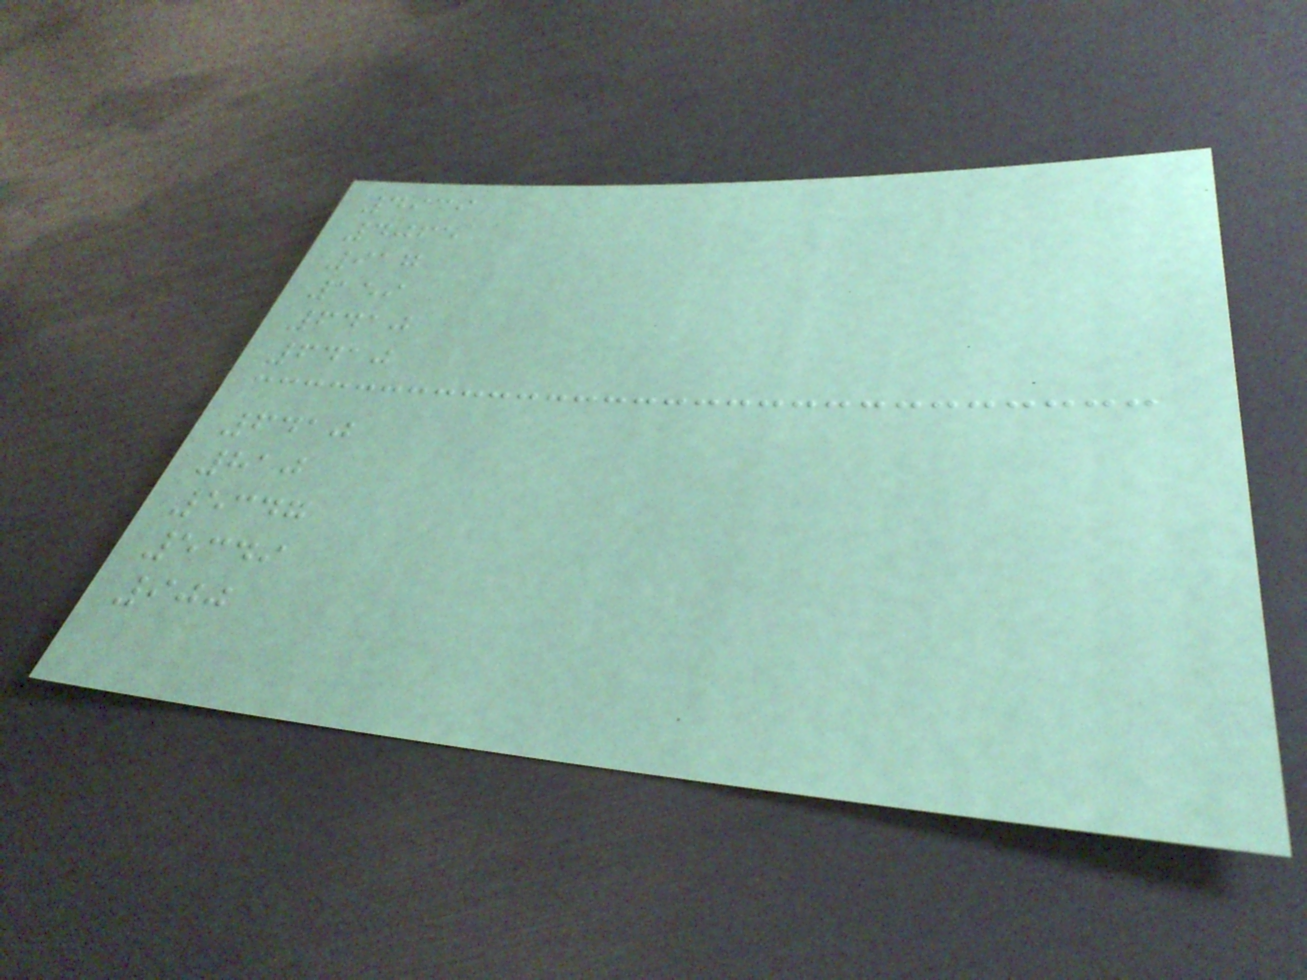4939
4065
917
159
6410
6410
6410
810
5347
5349
900
